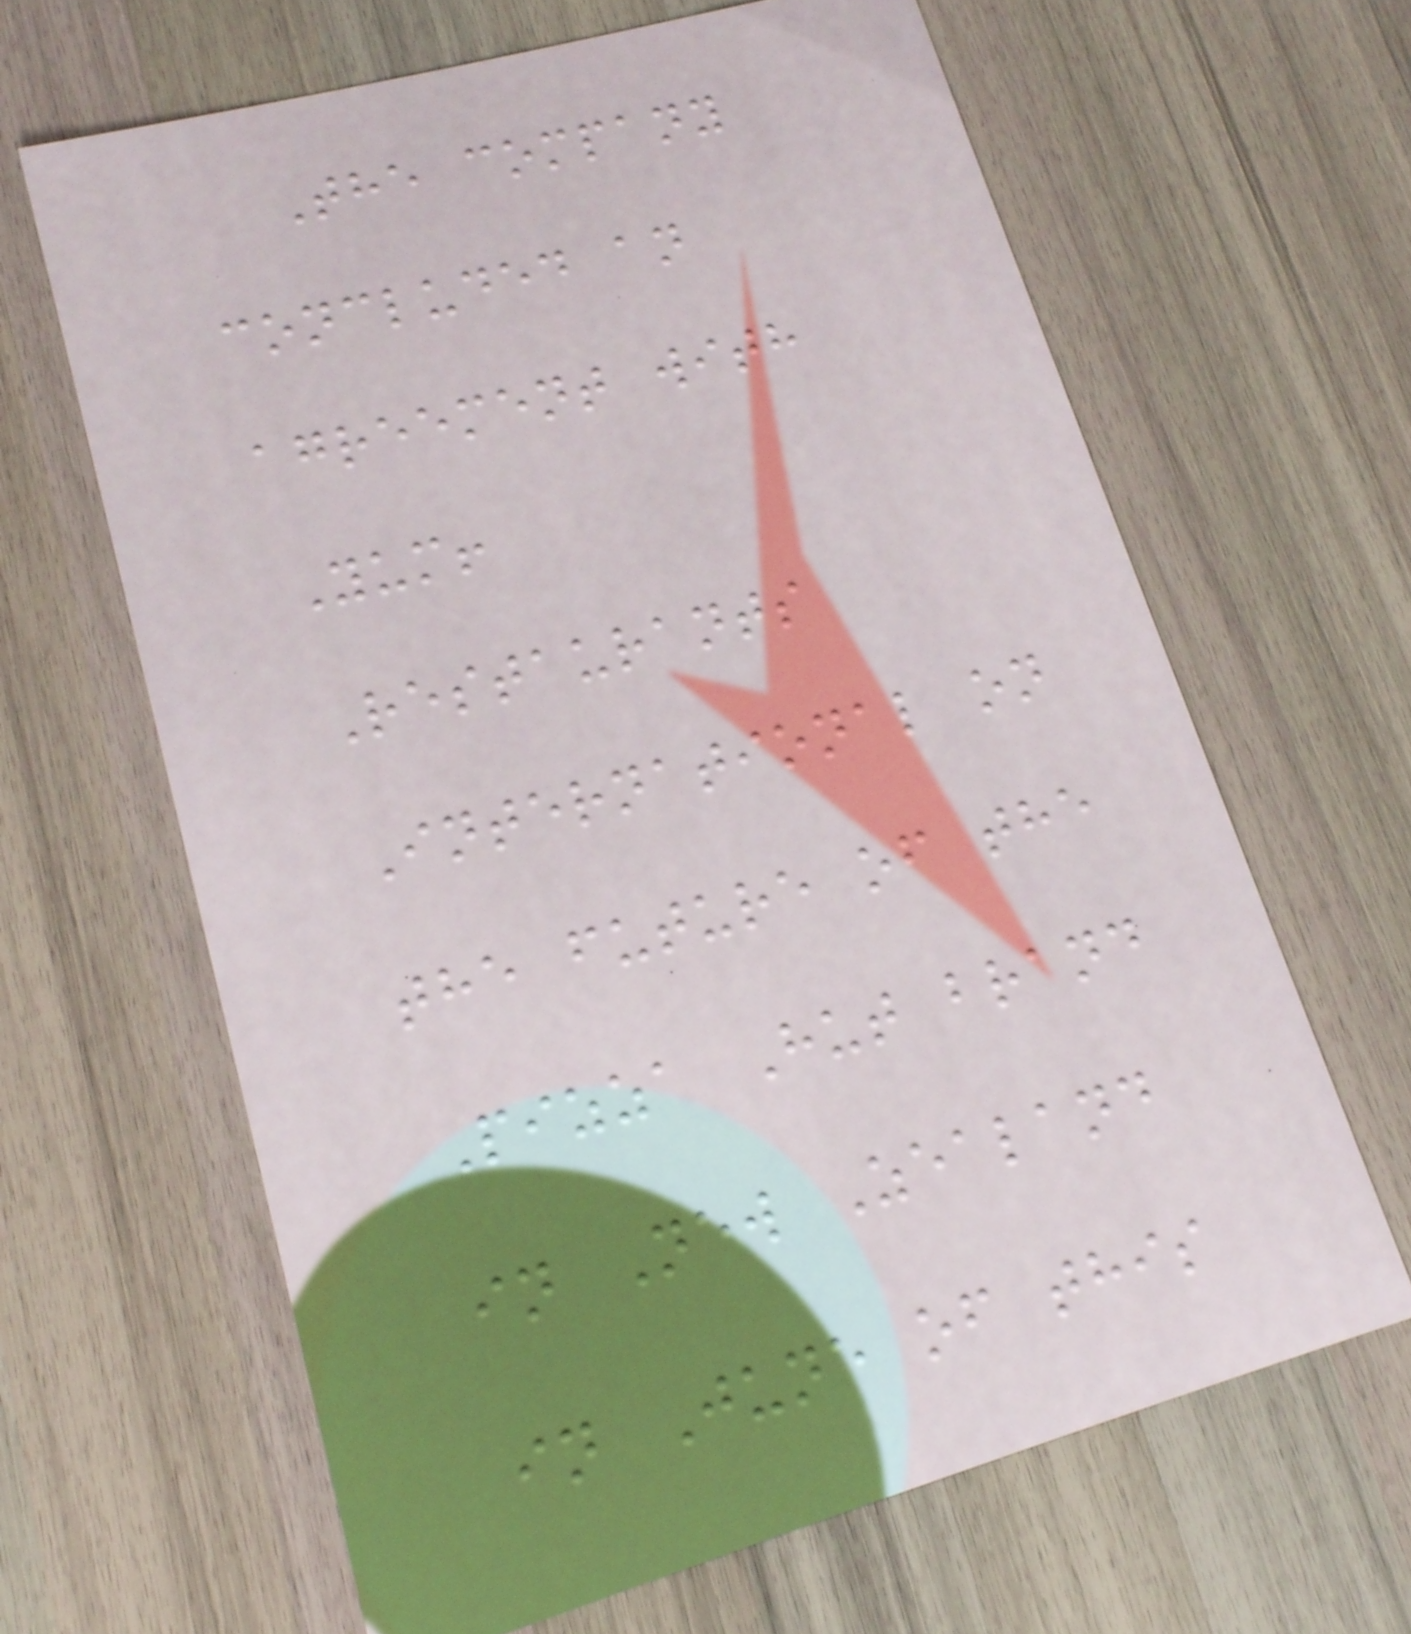The company
concluded an
agreement with
Yum!
Restaurants
International on
the future of the
Pizza Hut brand
in New Zealand
in June of this
